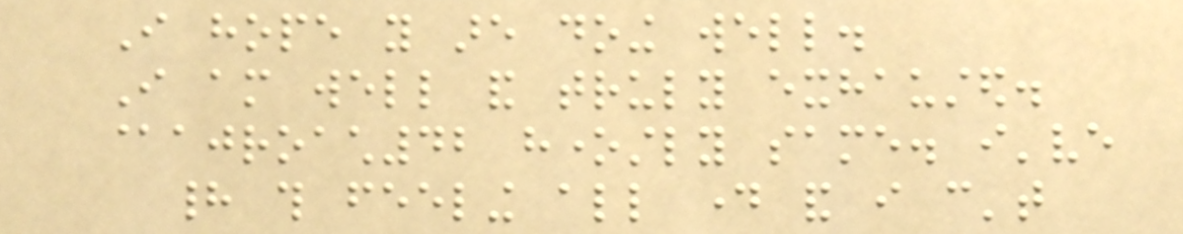I hope you are doing well.
I am well and truly exhausted.
@ajroach42 honestly same. i've
had this feeling all day and i can't
